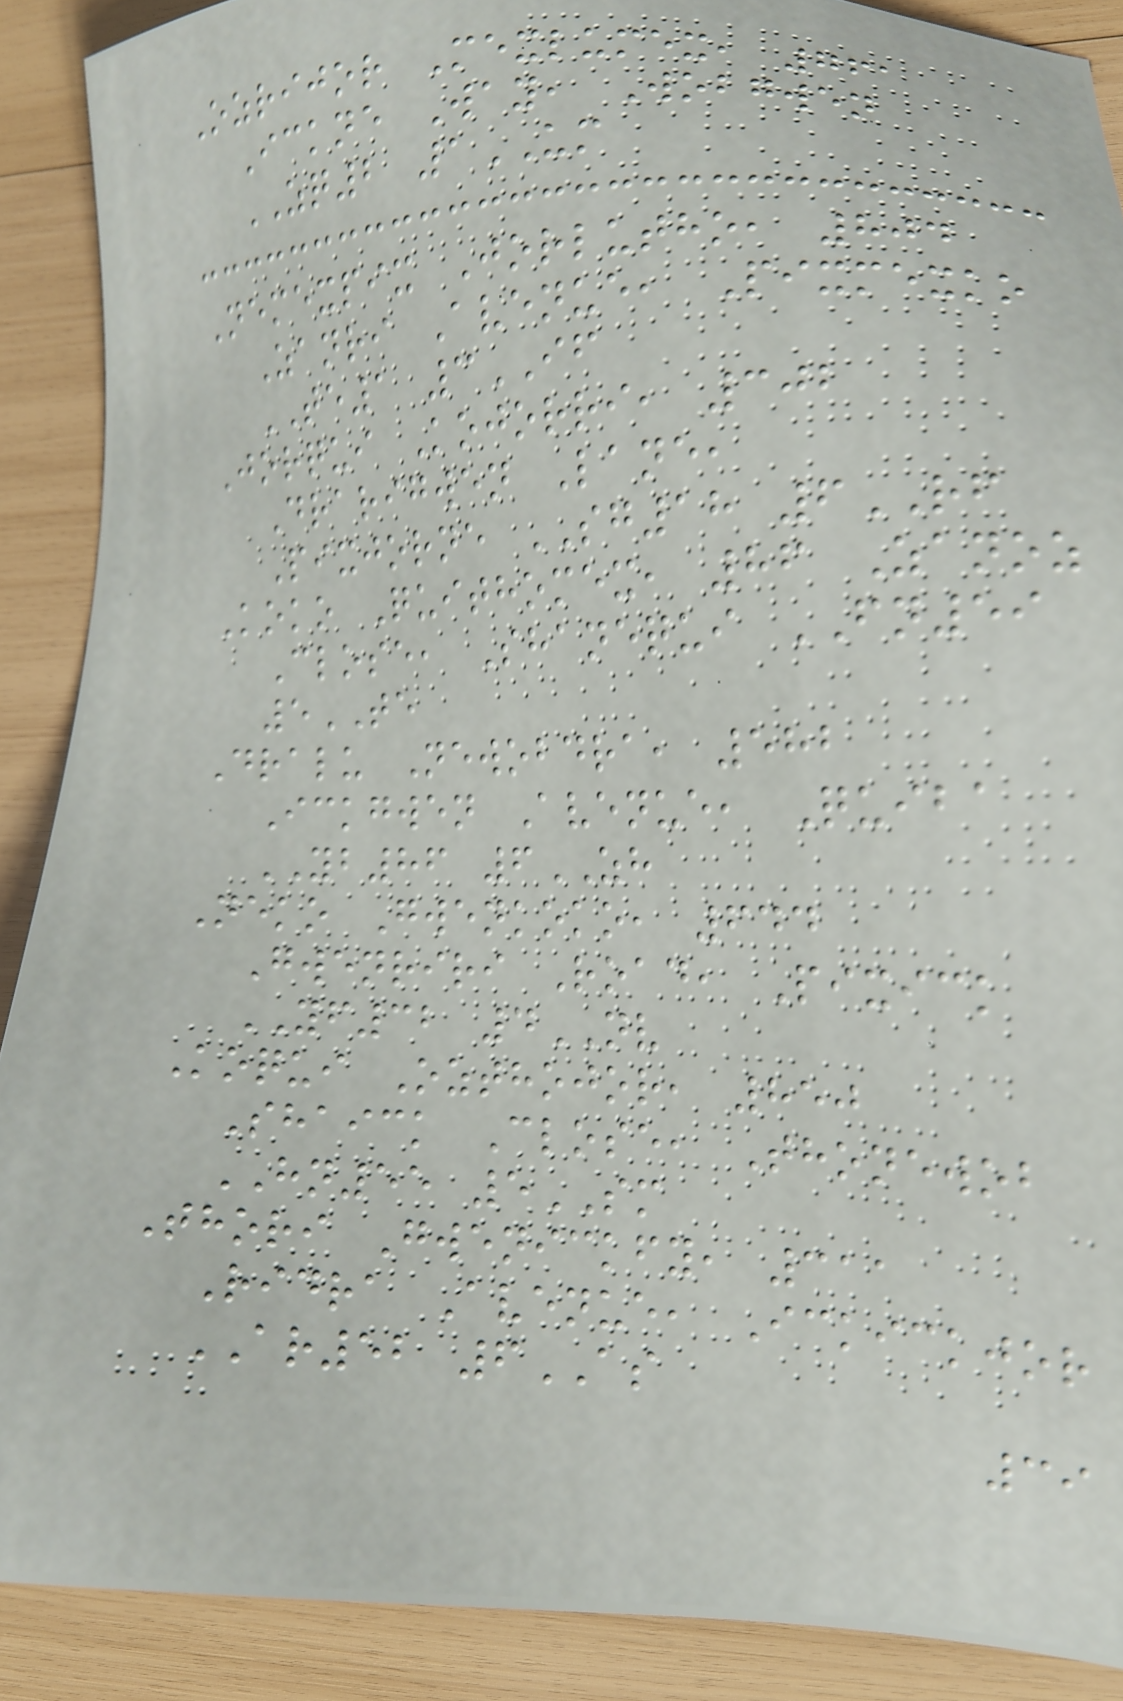Ozrijor Mexlumex, 761
Ickne Way, Wobgwen
ZQ2 1UM
Nemexpix Jorlutho, 804
Zanri Avenue, Pixmexko
TE1 3IF
Jorqui Kojorri, 302
Drarigwen Lane,
Pixjorne SG18 6RF
Koko Quithomex, 86 Zanoz
Close, Shanequi FN59
5TE
Dralu Newobdra, 582
Ickgwen Avenue, Quiba
YB86 6ZH
Neko Gwenkoko, 644
Gwenriri Road, Pixick
YF32 4NV
Koqui Ozthojor, 850
Shaick Close, Thonewob
HN55 5SM
Thori Gwenickfy, 311
Ridra Avenue, Ickickjor
AR52 6AS
39
